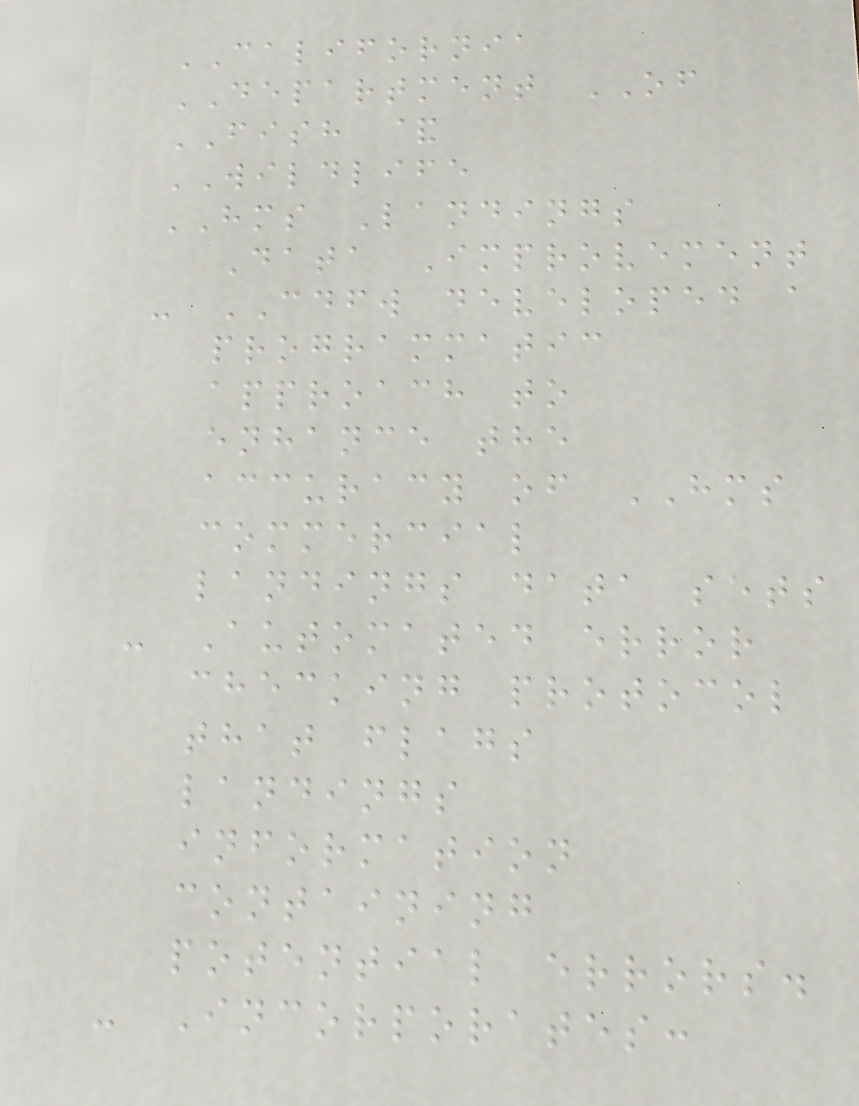CALIFORNIA
DEPARTMENT OF
FISH &
WILDLIFE
HMS Landings
Data Improvement
- CDFW developed a
programmatic
approach to
enhance the
accuracy of HMS
commercial
landings data sets
- Automated error
checking protocol
that flags
landings
information
containing
potential errors.
- Incorporates:
